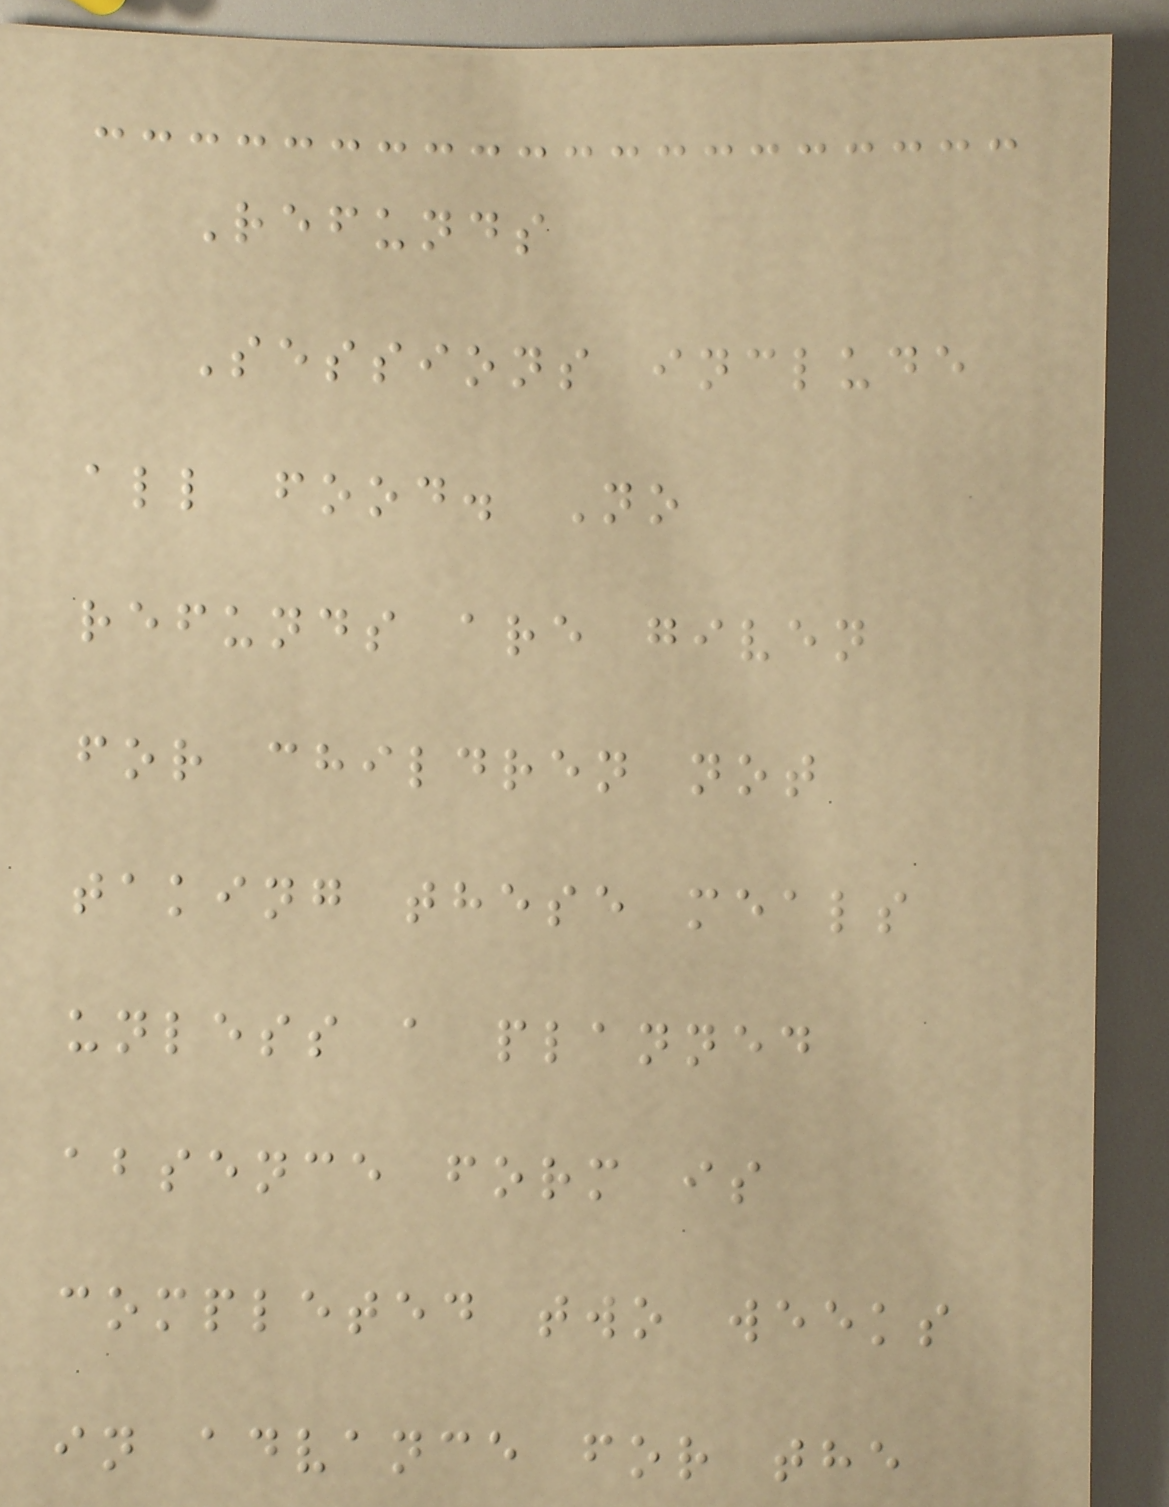Refunds
Sessions include
all food. No
refunds are given
for children not
taking these meals
unless a planned
absence form is
completed two weeks
in advance for the
